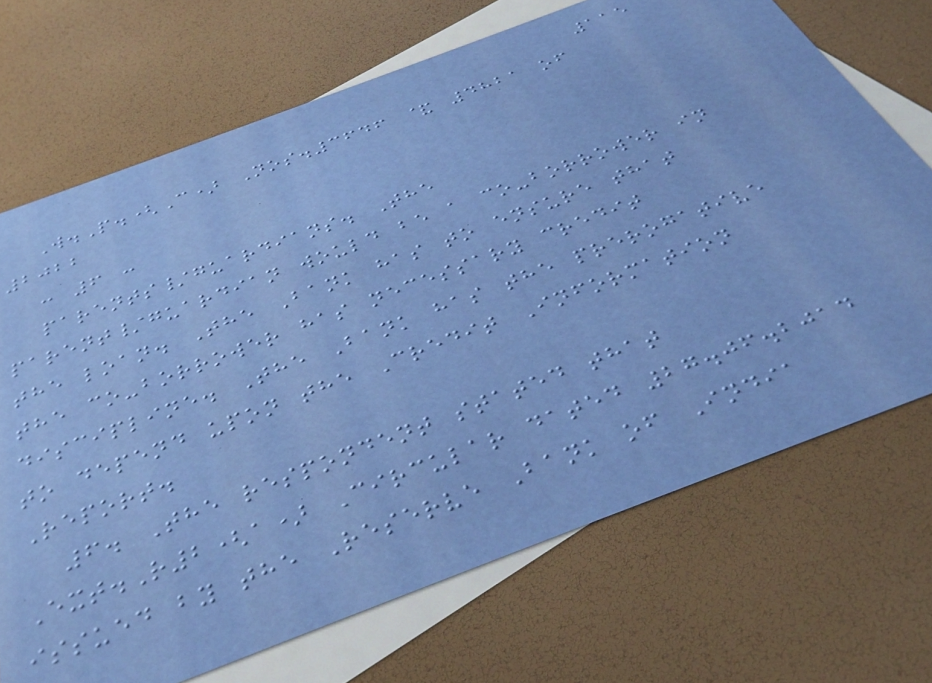115
W.P.(C) Nos.3646 & 4821 of
2022
: 6 :
parents/guardians. The
parent/guardian would be a co-borrower in
the loan. The Bank has to ensure that
the co-borrower has necessary credit
discipline. The Bank has the prerogative
to depend upon the Credit Information
Report.
6. The respondent stated that
Ext.R2(a) Circular dated 27.06.2014
issued by the Reserve Bank of India
